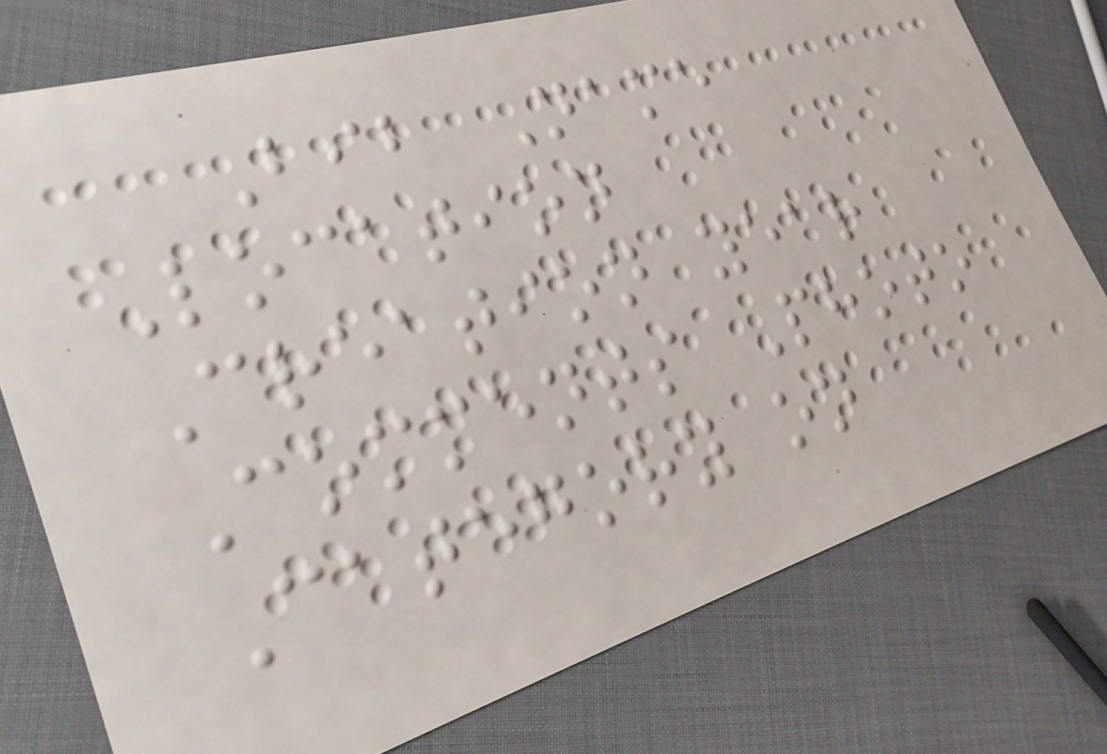Bib Name
Location
Creation year
Comments Photo
Category on
